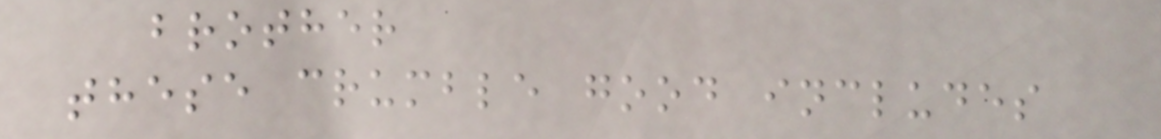brother
these crumble good includes
